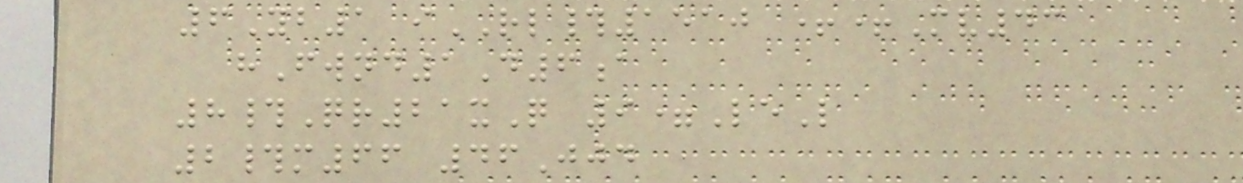6Yb1 iRL#1510 ++Mv43
hFwnd1D6a
8#Qr21xQ 9=LeL
2#m66 46Jjd
